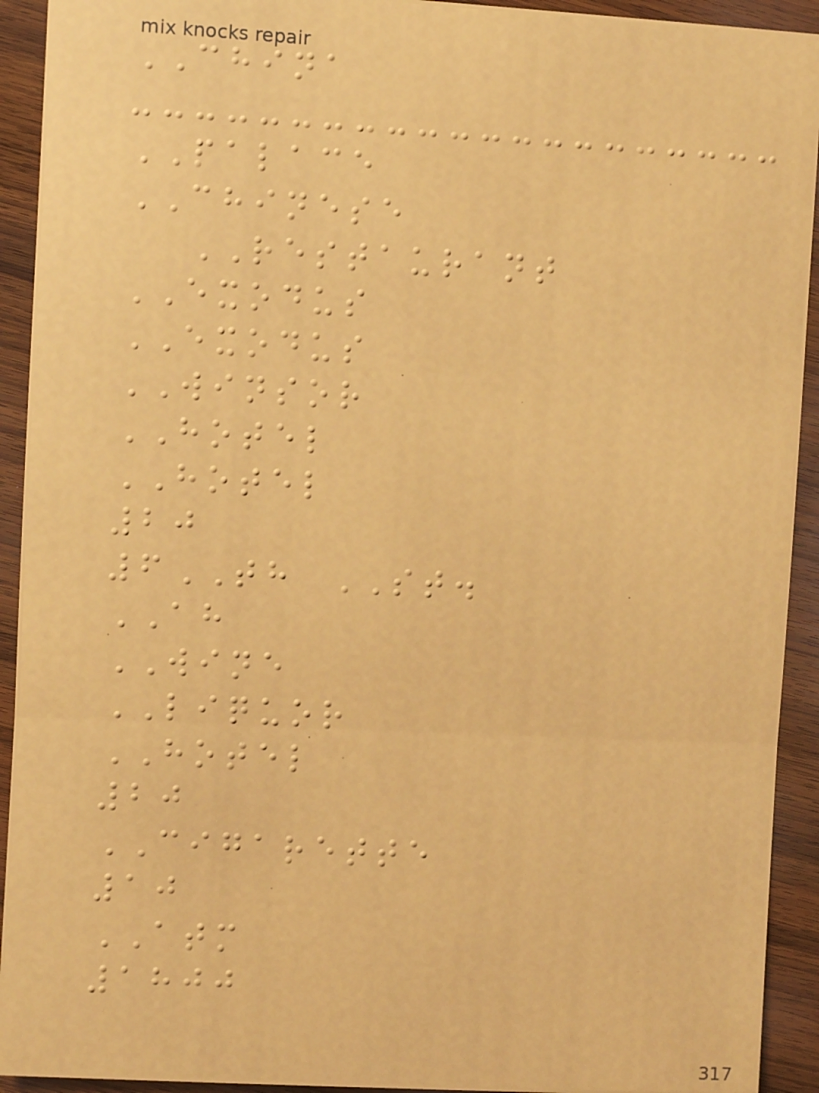CHINA
PALACE
CHINESE
RESTAURANT
EXODUS
EXODUS
WINSOR
HOTEL
HOTEL
20
6TH ST.
AH
WINE
LIQUOR
HOTEL
20
CIGARETTE
10
ATM
1800
